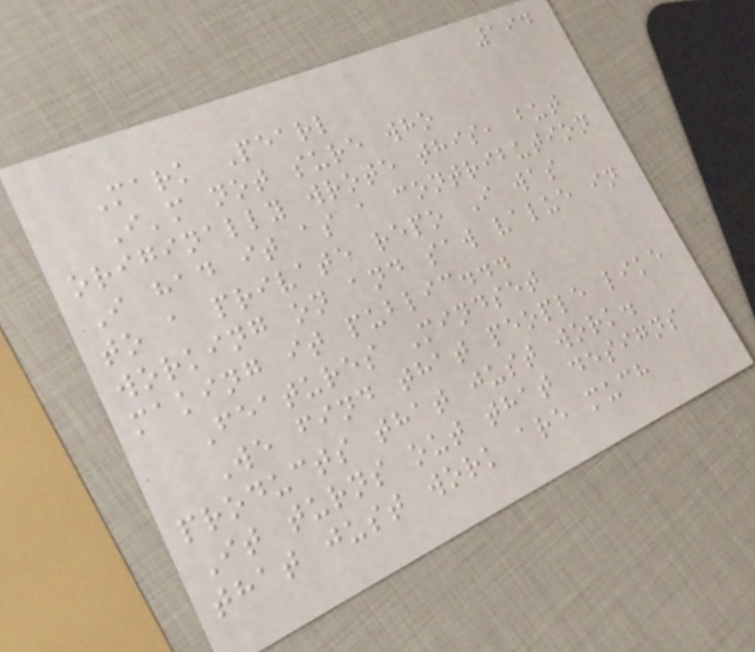194
Mark Pearl
I'm not sure who
originally wrote this, but
I had it as a contribution
to a private repo I was
working on and saw value in
making it public...
Features Mindset
We find that people like
products that just work.
It turns out that designs
that just work are much
